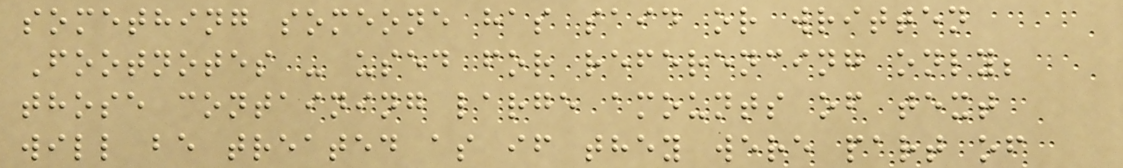something someone has said or written
Footnotes - used for referencing only;
those containing large amounts of text
will be treated as if they were part of
